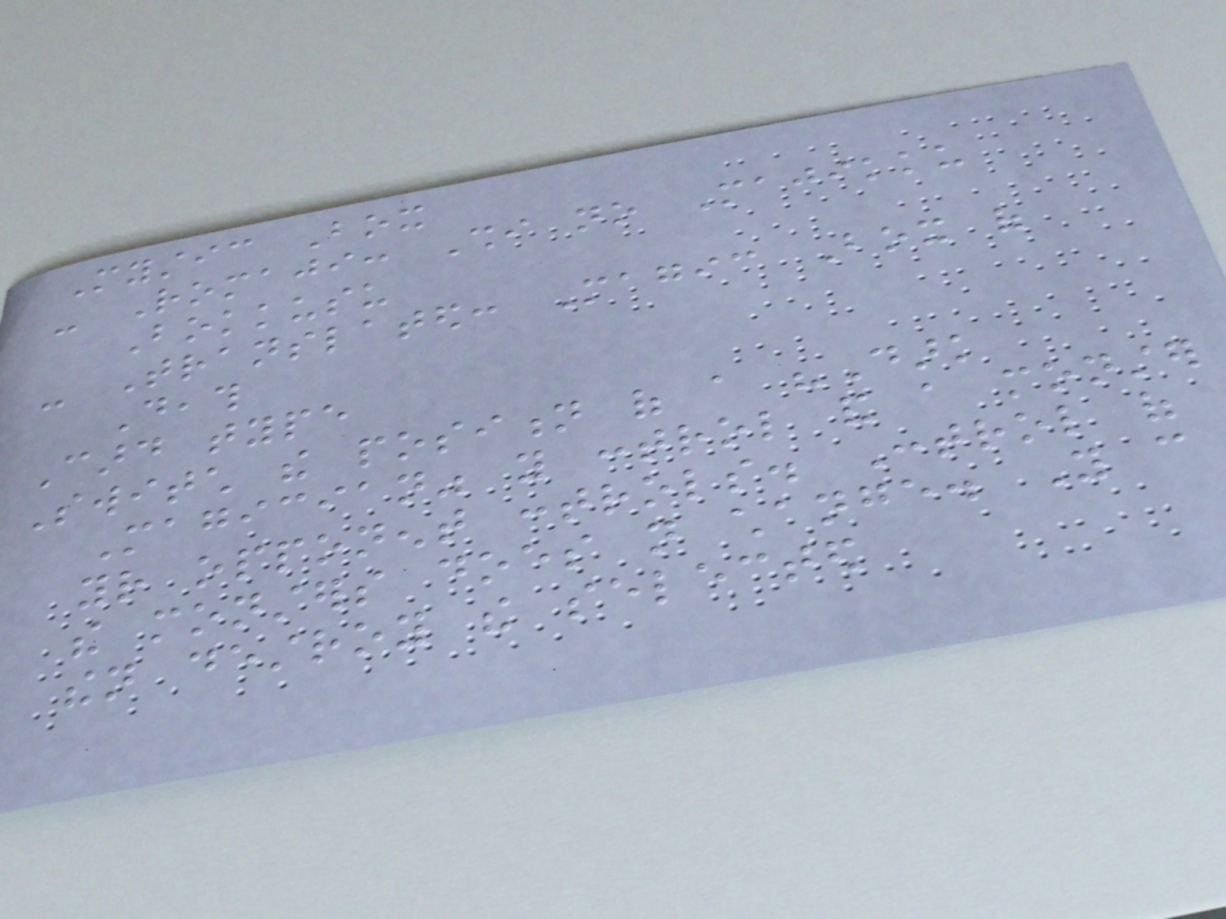Mystic Box
- Romaji: Shi no Majikku
Bokkusu
- Translated: Magic Box of
Death
Card type
Switch the position of a "Dark
Magician" you control and a monster
your opponent controls. Control of
the monsters does not change. You can
then destroy the selected
